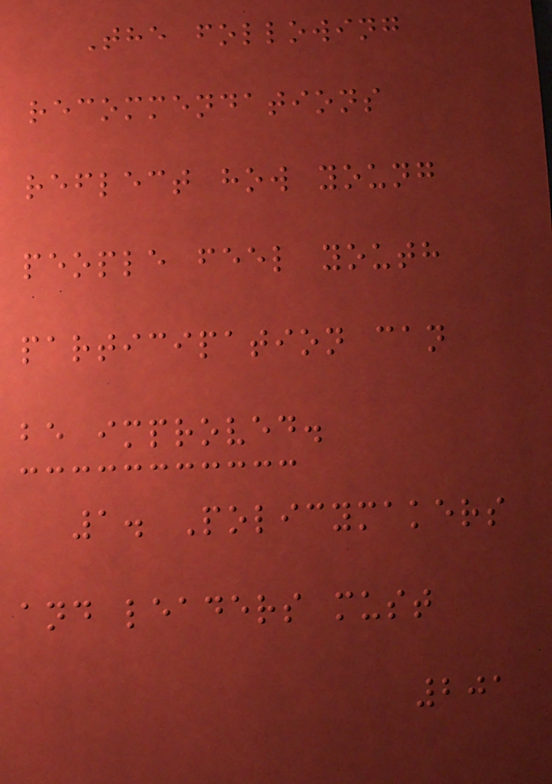The following
recommendations
reflect how young
people feel youth
participation can
be improved.
1. Policymakers
and leaders must
201
